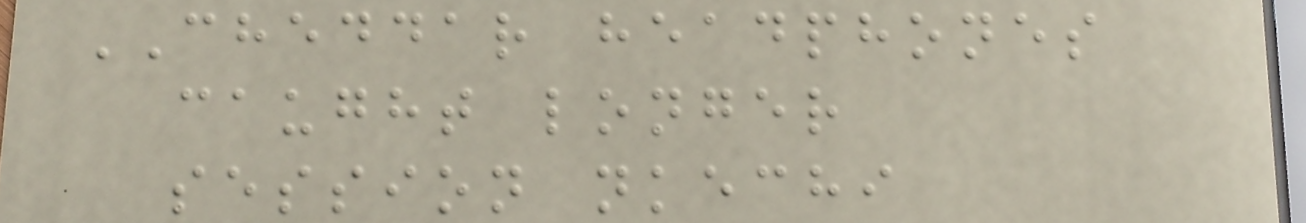CHEDDAR headphones
caught longer
session nkechi
